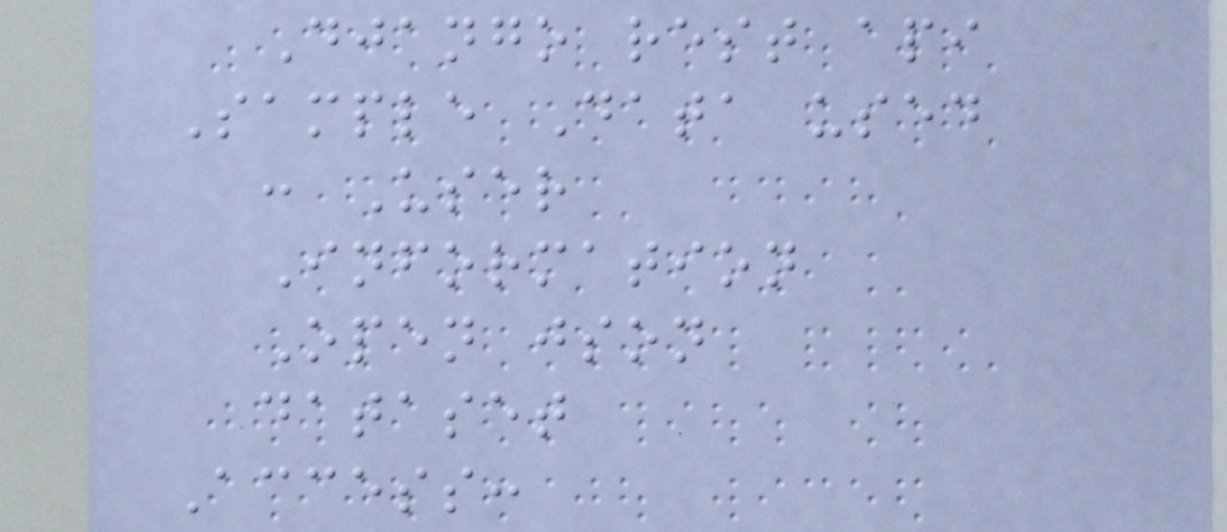Django rest api
Sample Data used
: User
Information
Open json
dataset
Access:
